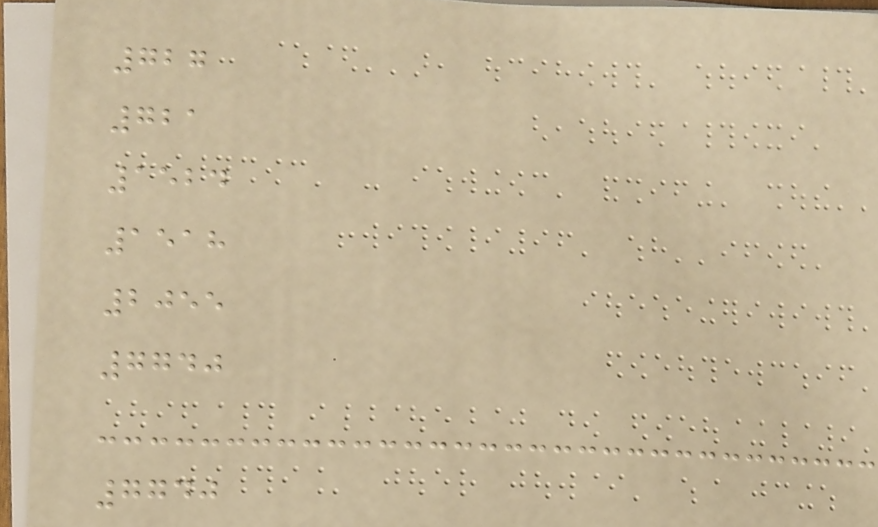727
721
1524
1518
2055
7740
7740
